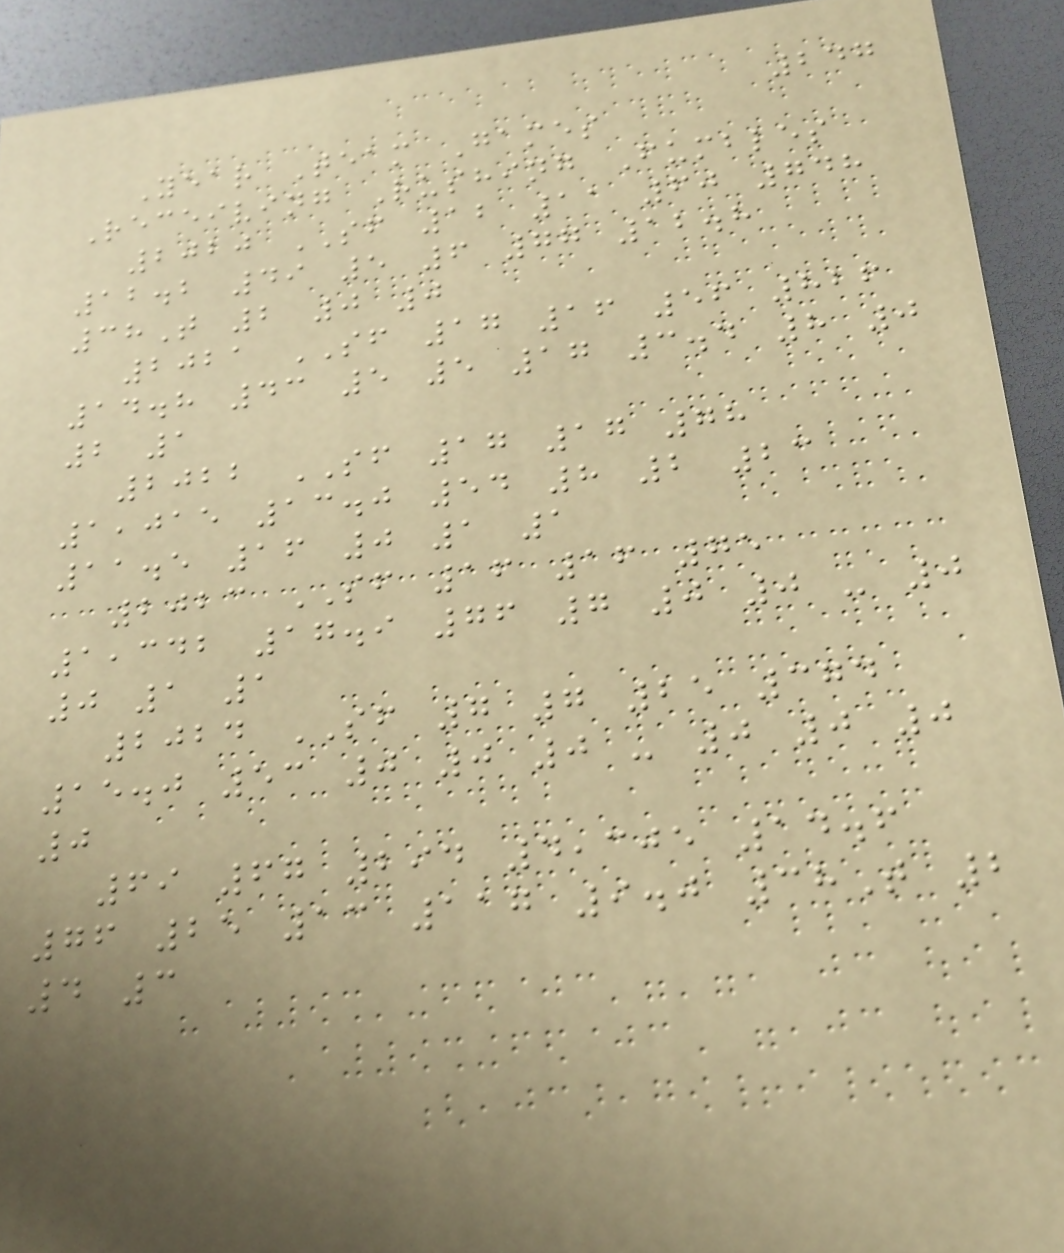247
Year Team Games
Receiving Rushing Fumbles
2020 SF 12 11 60 748
12.2 49 5 6 77 12.8
38T 2 0 0
2021 SF 17 16 56 826
14.8 43 5 5 17 3.4 8 0
2 1
2022 SF 17 17 78
1,015 13.0 54 8 2 23
11.5 16 0 1 1
2023 SF 16 16 75
1,342 17.9 76 7 0 0 - 0
0 1 1
2024 SF 7 7 25 374
15.0 53 0 0 0 - 0 0 0
0
69 67 294 4,305 14.6
76 25 13 117 9.0 38T 2
4 3
